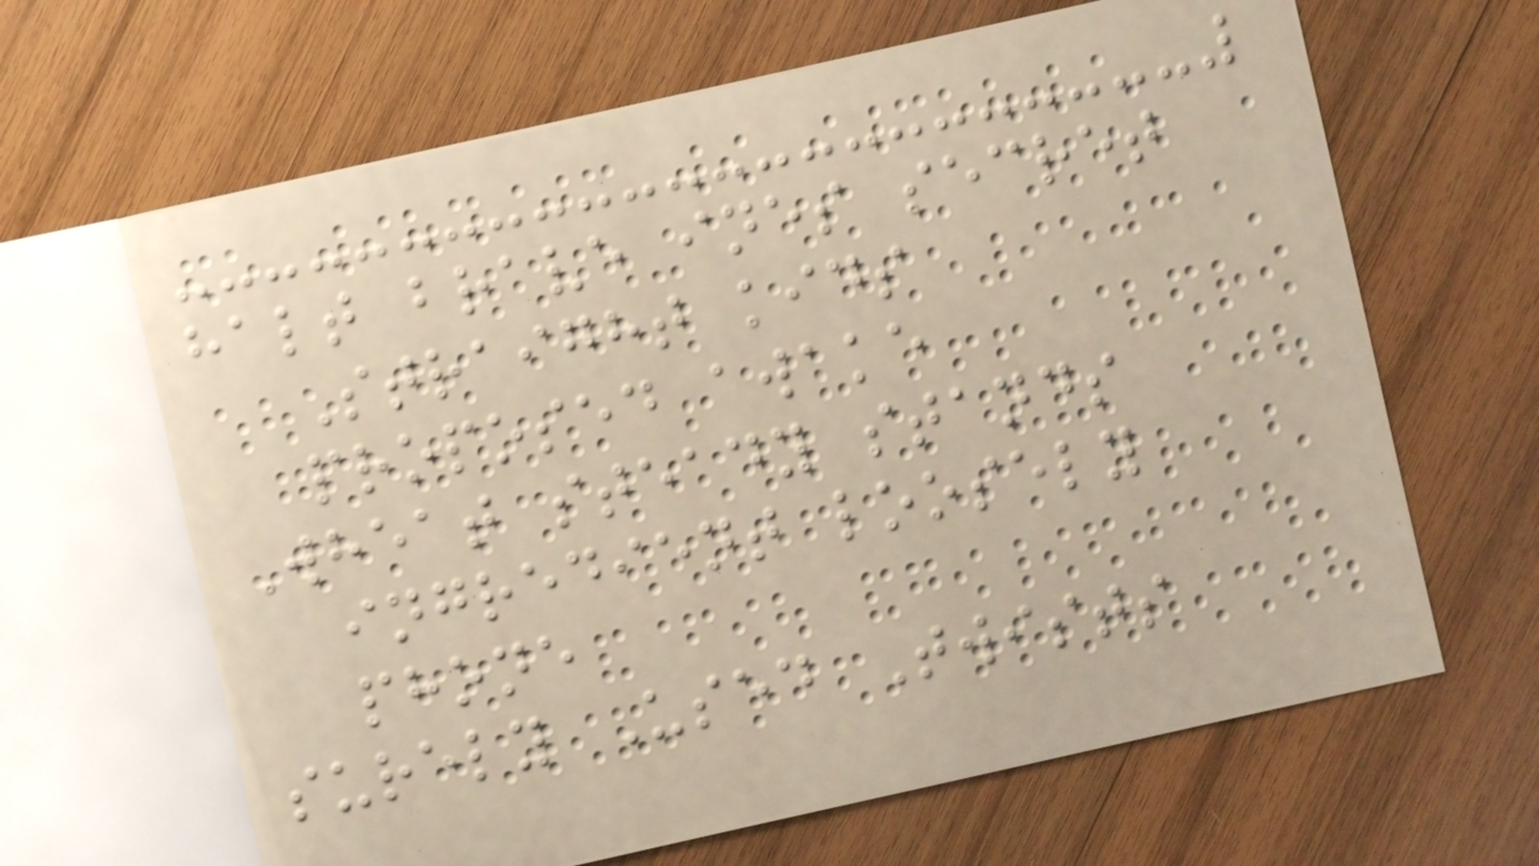halt brave ines secret
Straight kids
proposed awake
Wheat steady stands
ingredient loosely
phone
surely Used Twists
